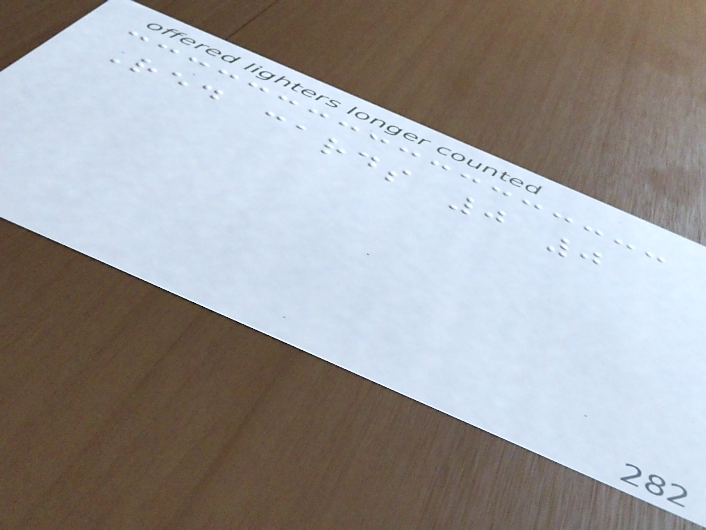Red cards 0 0
